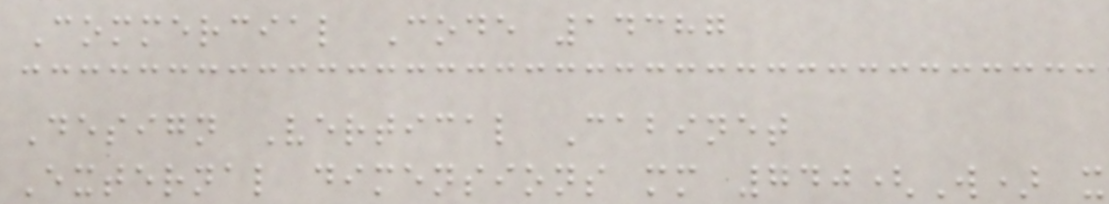Commercial Code 14387
Design Vertical Cabinet
External dimensions mm 740(W) x
